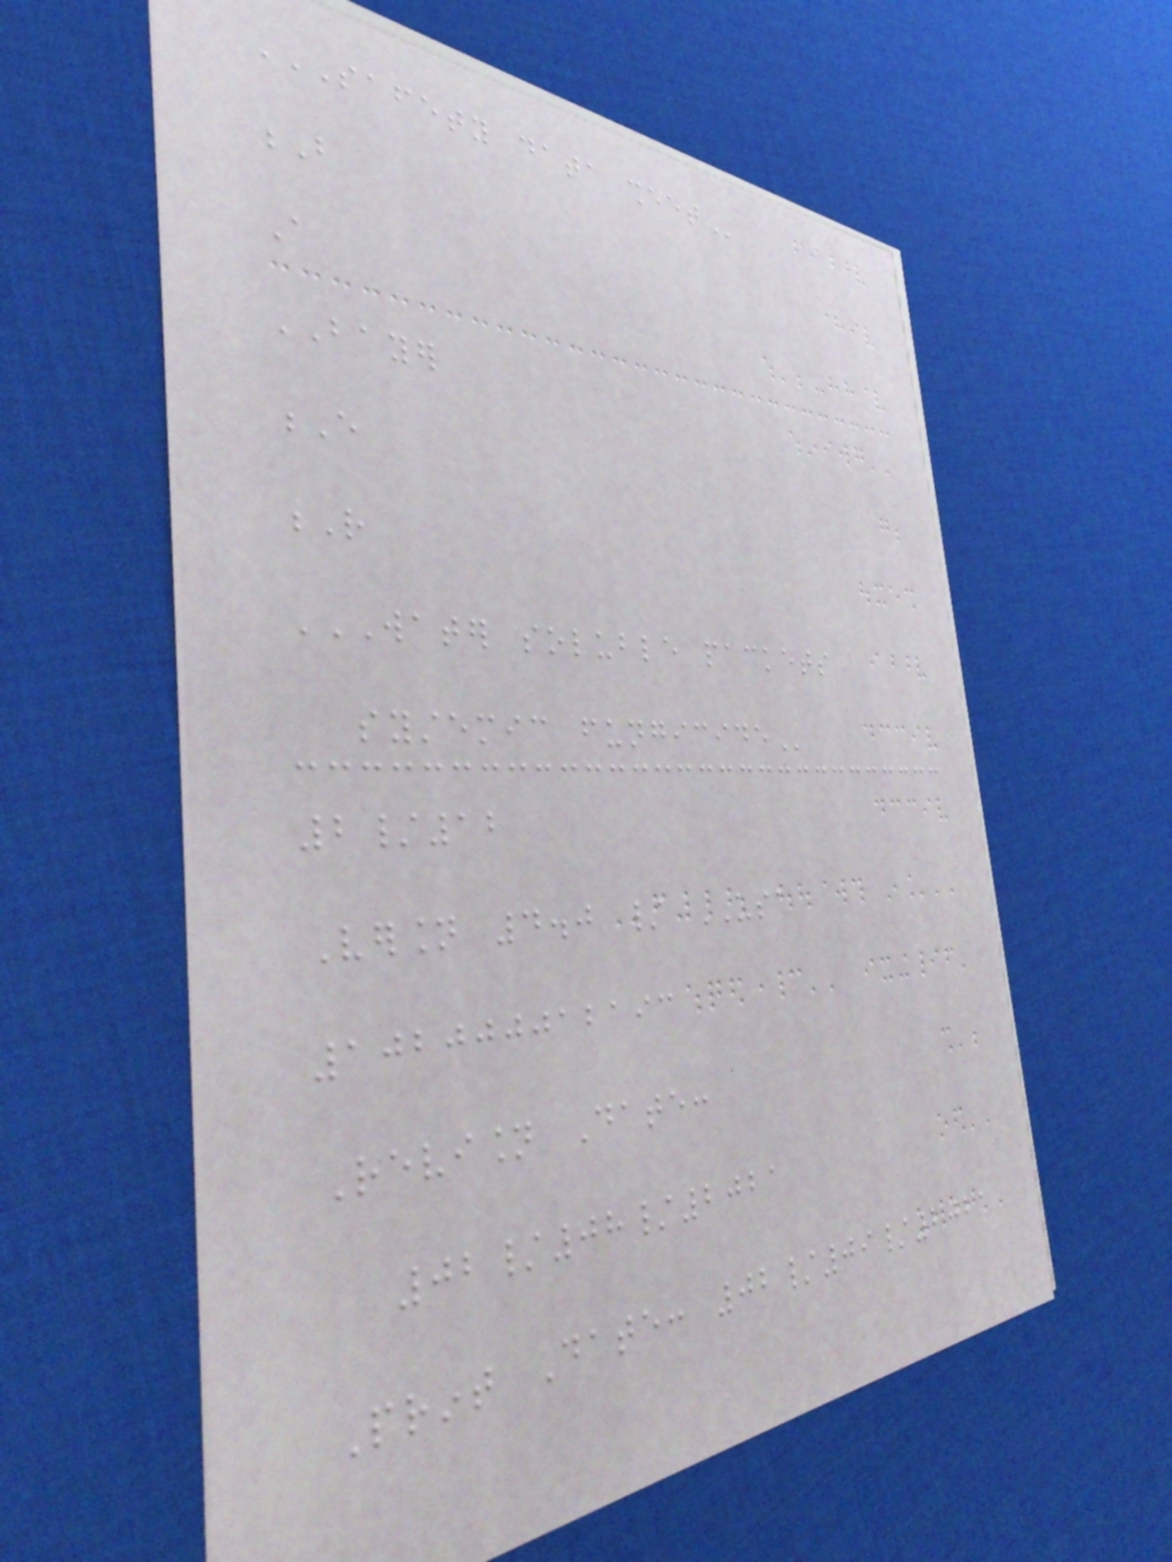SAFETY DATA SHEET
B
A
BAYER
E
R
WATER SOLUBLE PACKETS
SYSTEMIC FUNGICIDE
2/12
Version 4.0 / USA
102000012193
Revision Date:
02/08/2021
Print Date: 02/09/2021
